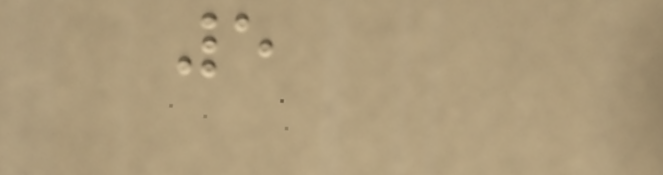5
